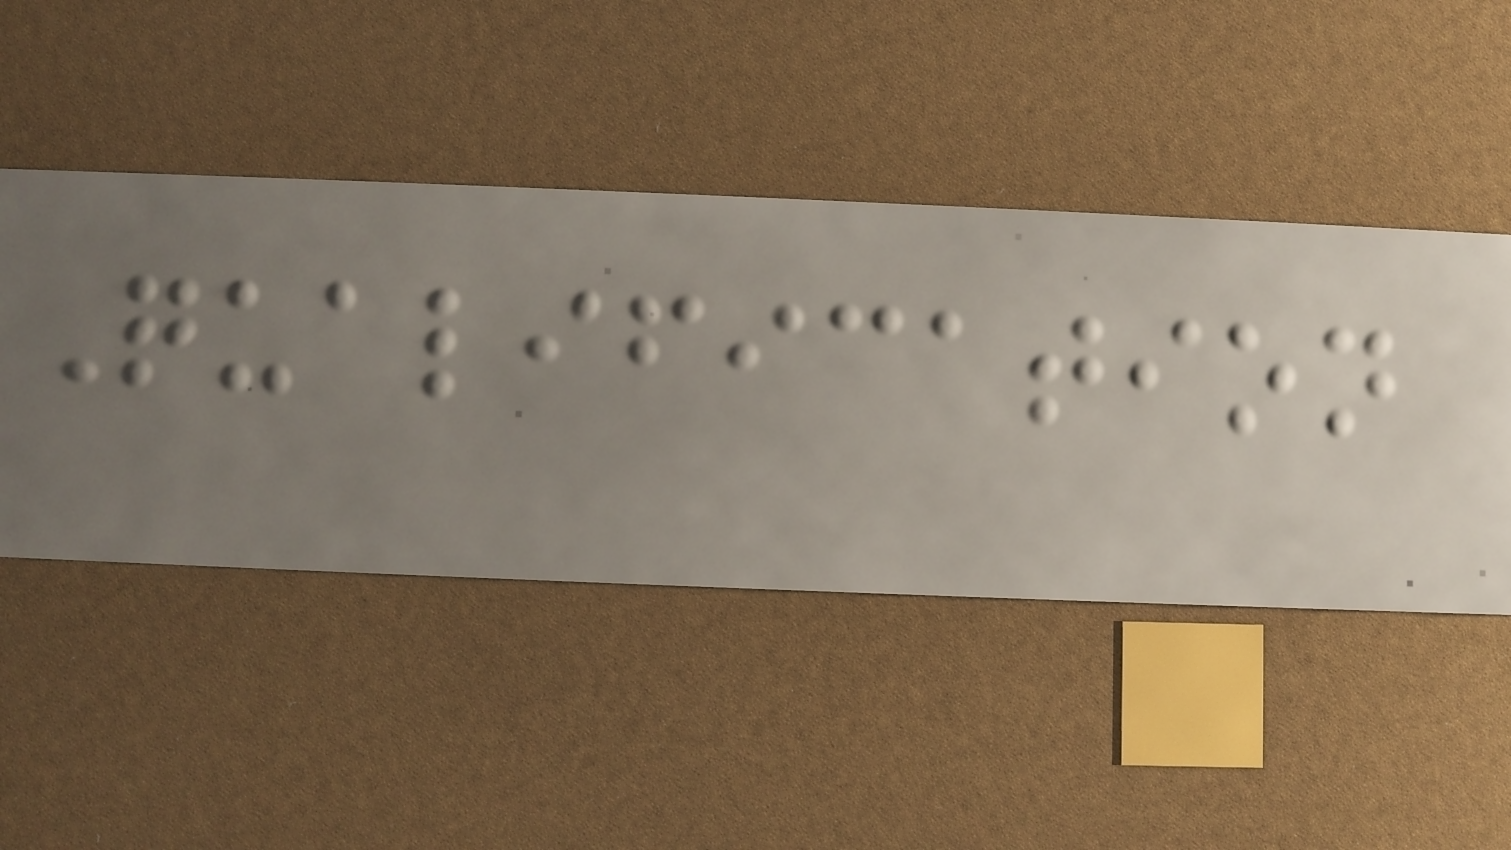Qualification
